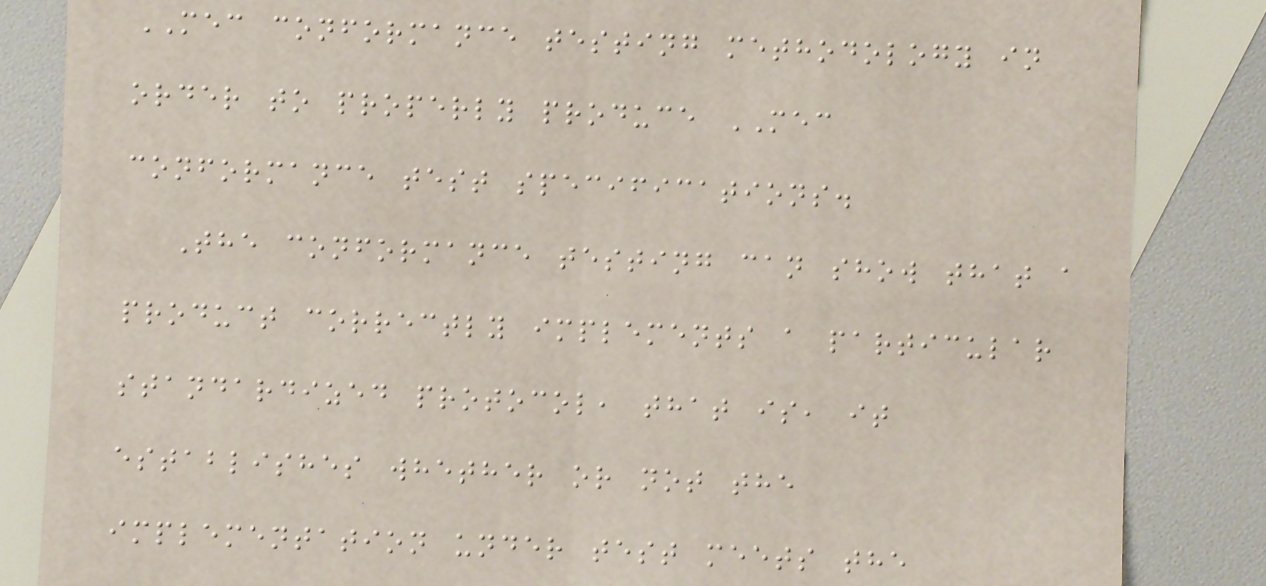MEC conformance testing methodology in
order to properly produce MEC
conformance test specifications.
The conformance testing can show that a
product correctly implements a particular
standardized protocol, that is, it
establishes whether or not the
implementation under test meets the
